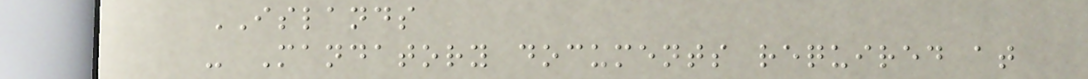ISLANDS
- Mandatory documents required at
